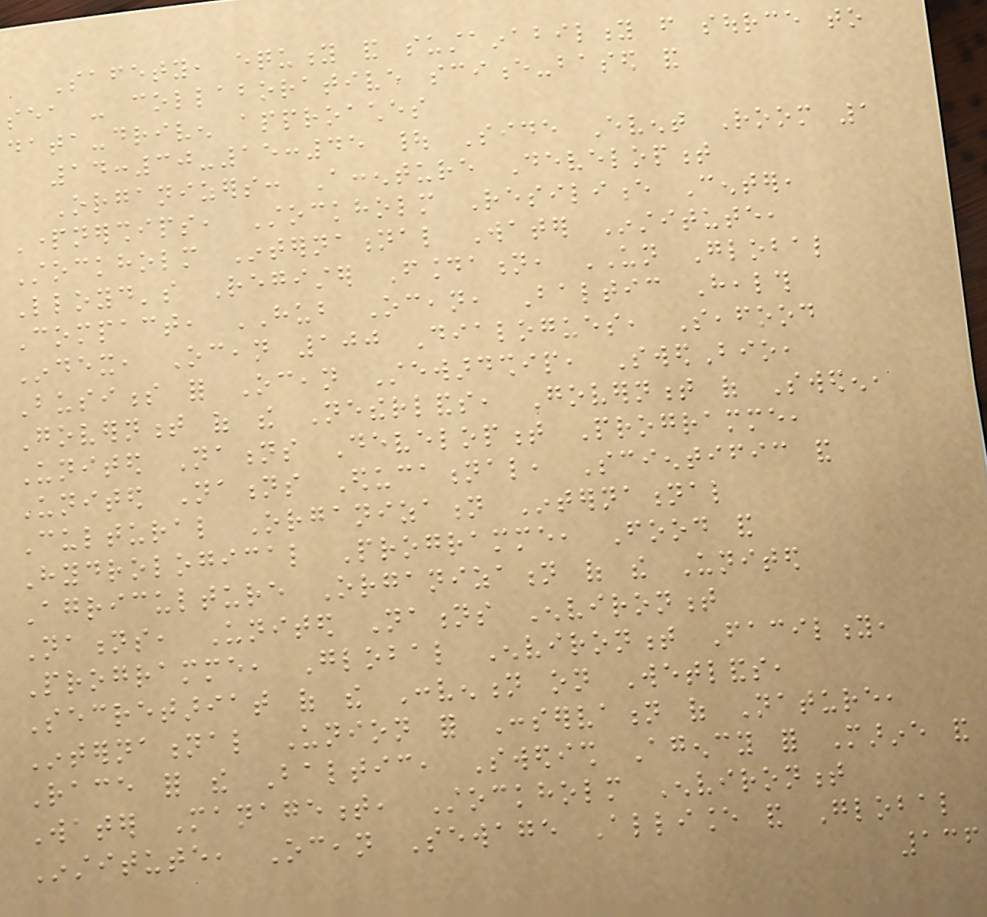Safety, equity and sustainability from source to
sea - collaborative science-based and
data-driven approaches
14:30-15:45 | Side Event Room 1
Organizers: Accenture Development
Partnerships, Stockholm Resilience Center,
Stockholm International Water Institute,
Lloyd's Register Foundation, UN Global
Compact, HUB Ocean, Baltic Health
Index, Ocean 100 Dialogues, Seafood
Business for Ocean Stewardship, SwedBio,
Government of the Netherlands, Government of Sweden,
United Nations Development Programme,
United Nations Educational, Scientific and
Cultural Organization International
Hydrological Programme, Food and
Agriculture Organization of the United
Nations, United Nations Environment
Programme, Global Environment Facility,
Secretariat of the Convention on Wetlands,
International Union for Conservation of Nature,
Race for the Baltic, Swedish Agency for Marine and
Water Management, Stockholm Environment
Institute, Ocean Sewage Alliance and Global
136
